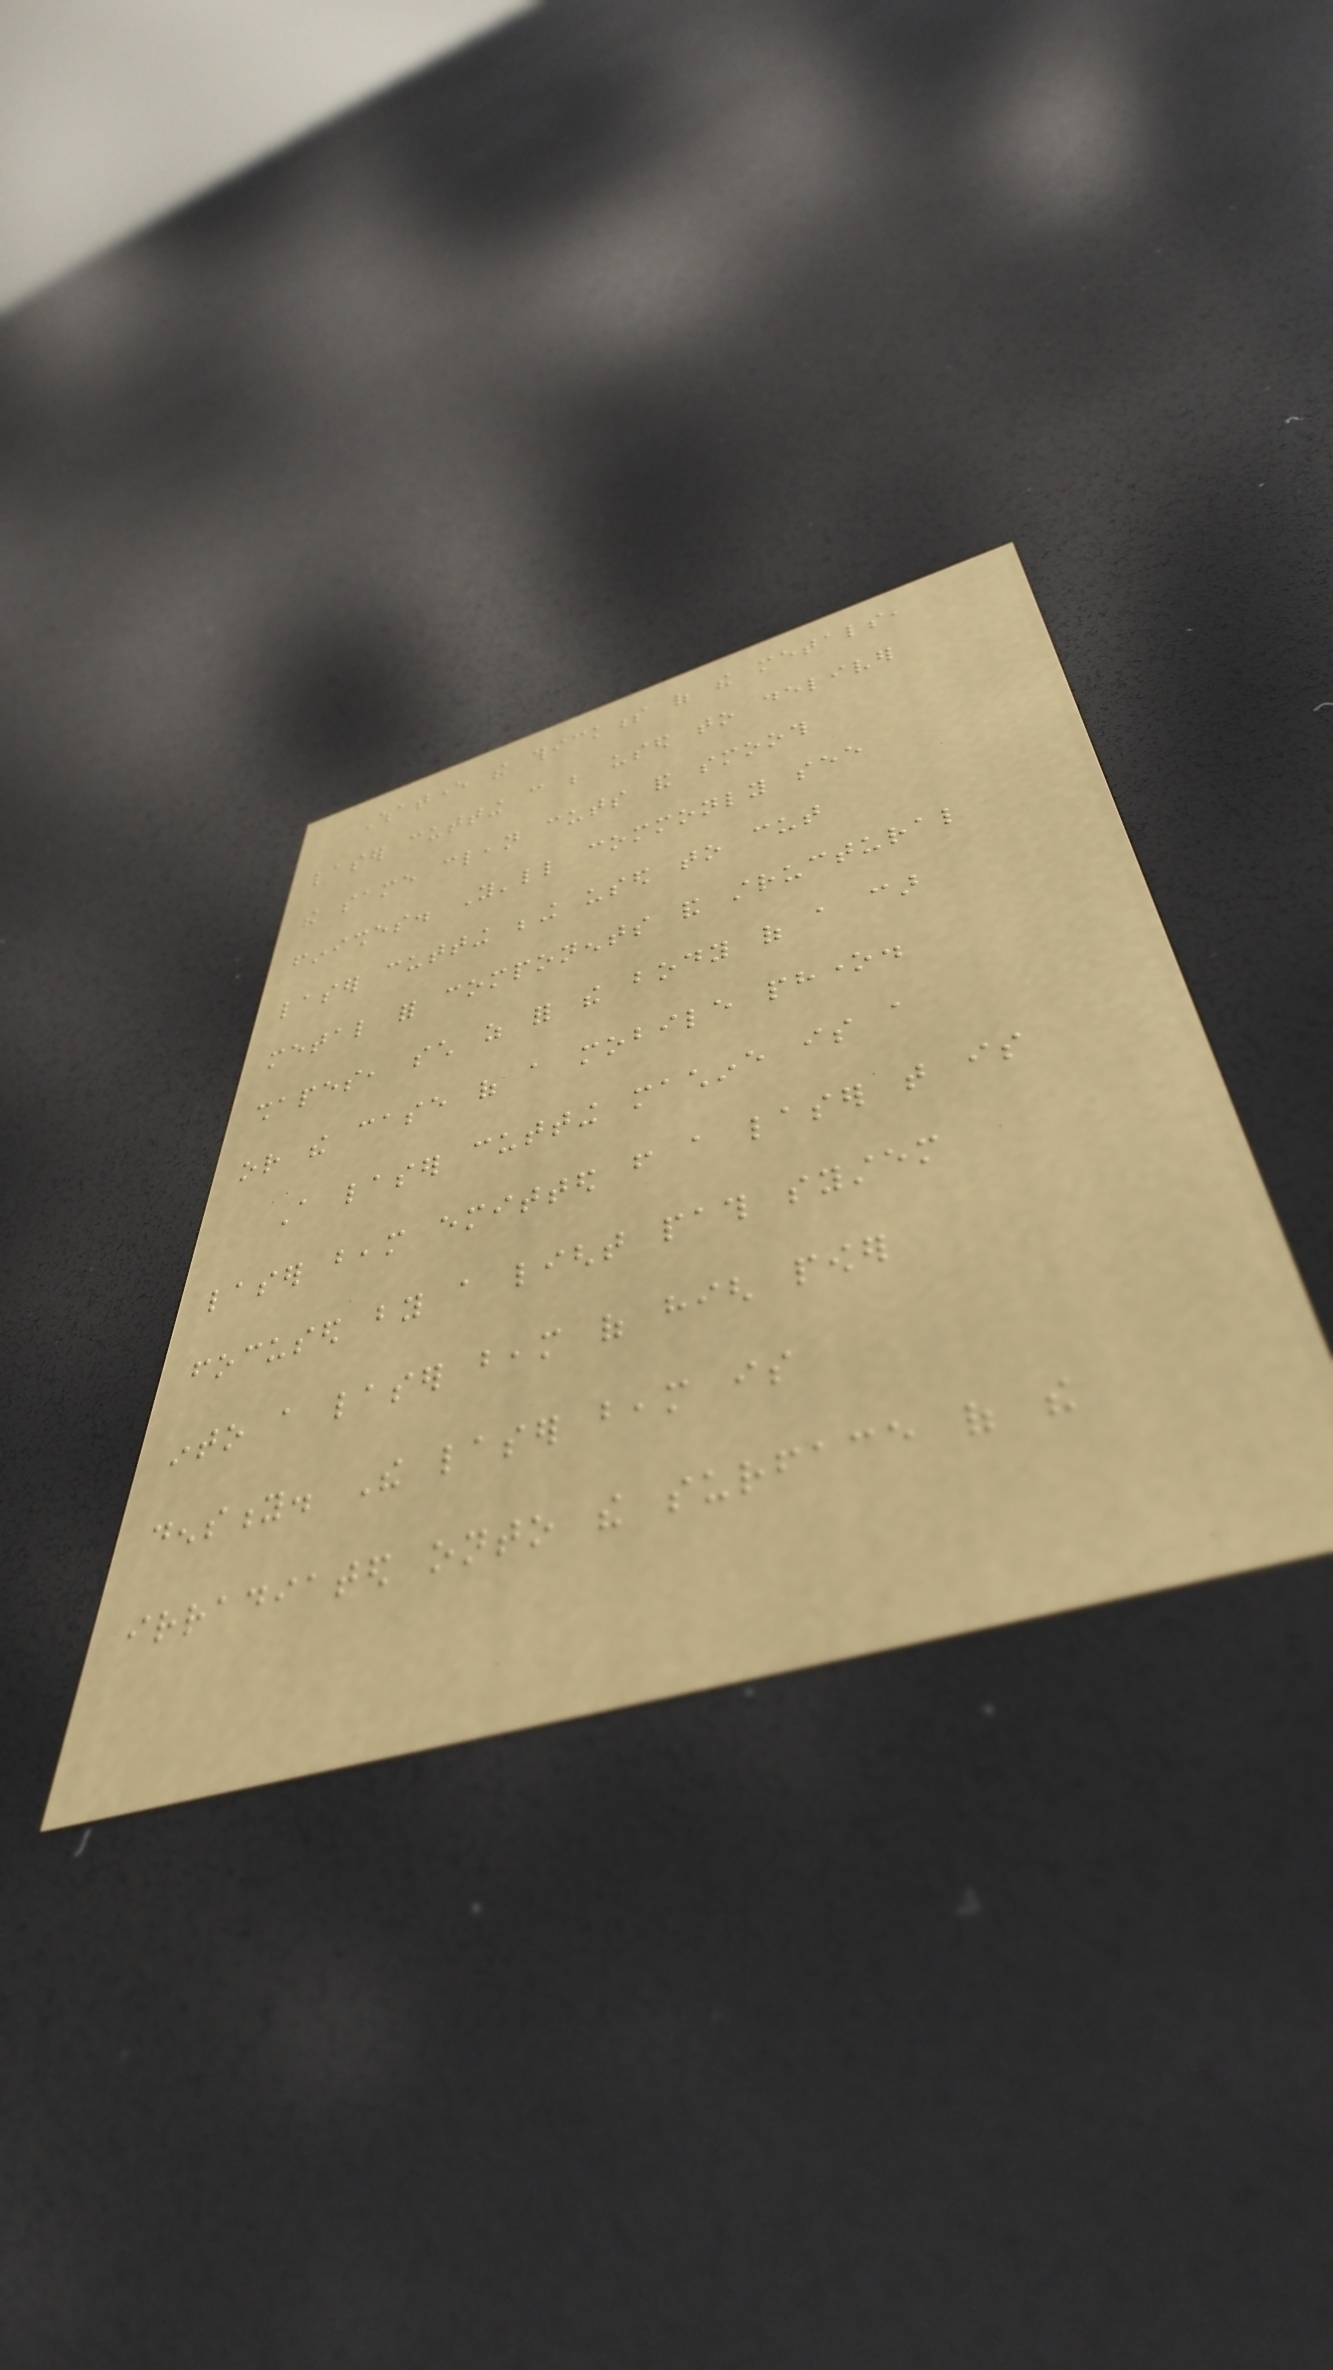Whatever the thickness of the metals,
laser cutting can be used to deliver
the same clean cuts and smooth
finishes. You'll commonly see
laser cutting being used to cut
metal for components and structural
shapes, such as for the body of a car
or the case of a mobile phone.
A laser cutting machine is a
laser beam emitted from a laser that is
focused by a light path system
into a laser beam of high power
density. The laser beam is
irradiated onto the surface of the
